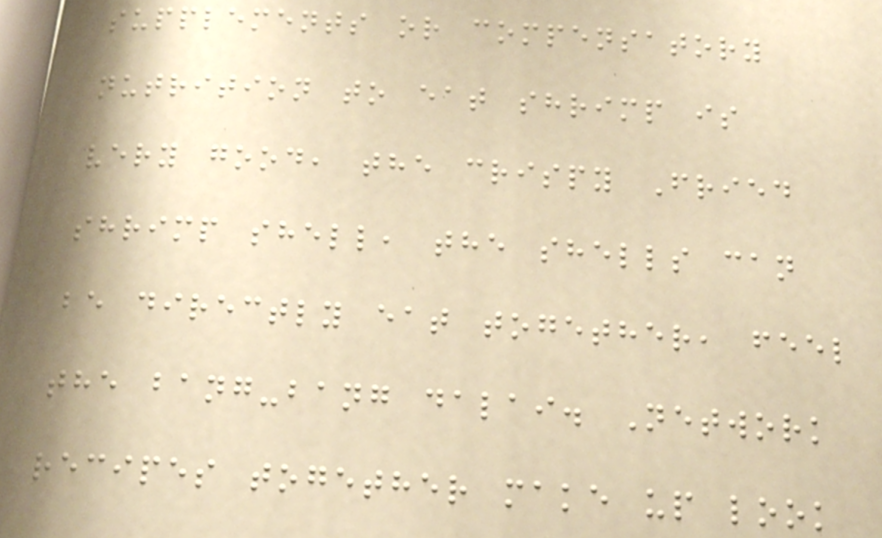supplements or compensatory
nutrition to eat shrimp is
very good, the crispy Fried
shrimp shell, the shells can
be directly eat together, feel
the bang-bang dalai. Network
recipes together make up look
